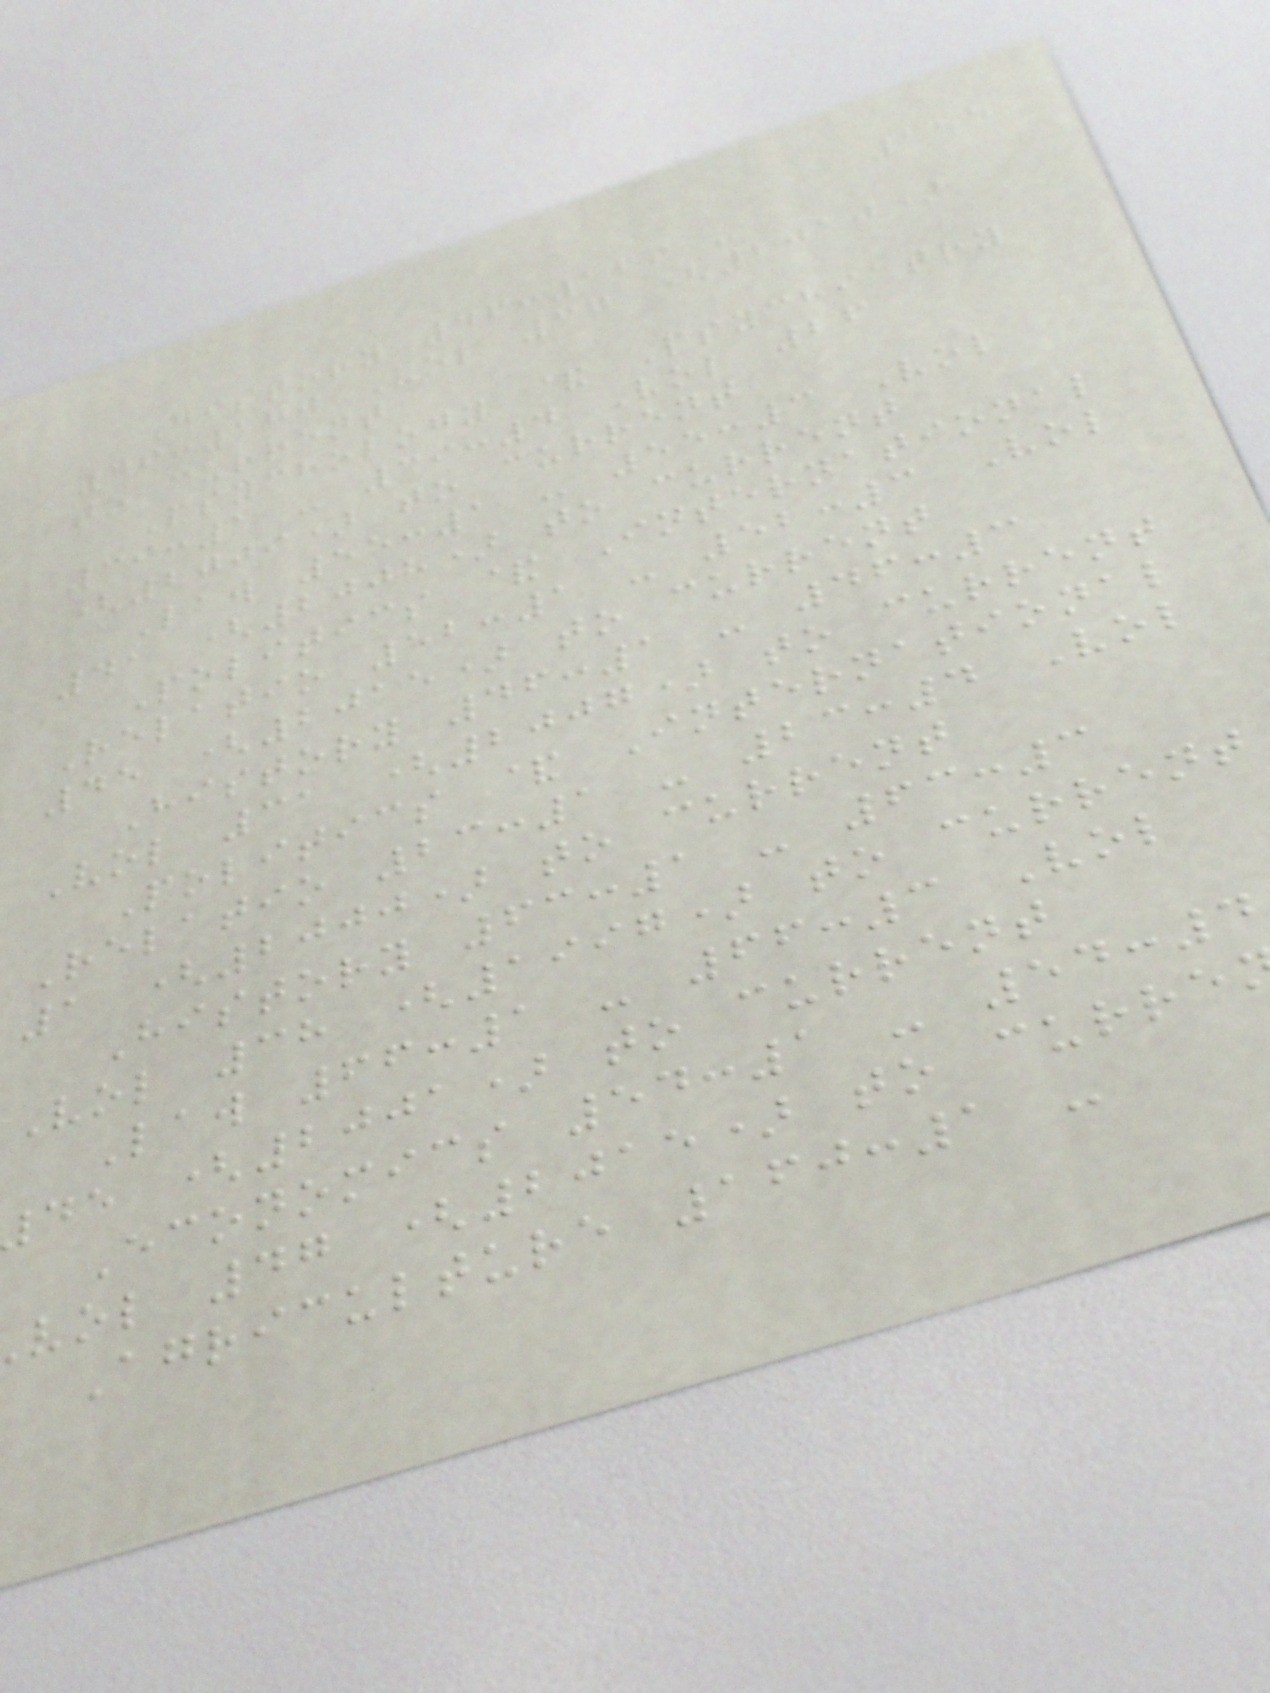155
History 46:169 -
46:170 Vol 37 (2010)
to current
Psychology & Psychiatry
39:1 - 39:4 Vol 26
(2009) to current
Law 55:1 - 55:3 Vol
41 (2008) to current
Politics & International
Relatio 52:1 - 52:3 Vol
45 (2015) to current
History 46:1 - 46:3
Vol 31 (2007) to current
Politics & International
Relatio 23:1 - 23:4 Vol
1 (2000) to current
History 63:1 - 63:3
Vol 38 (1997) to current
Law 66:1 - 66:3 Vol
de (2001) to current
Economics 54:1 - 54:4
vol 47 (2015) to curre
Agriculture 160:1 -
